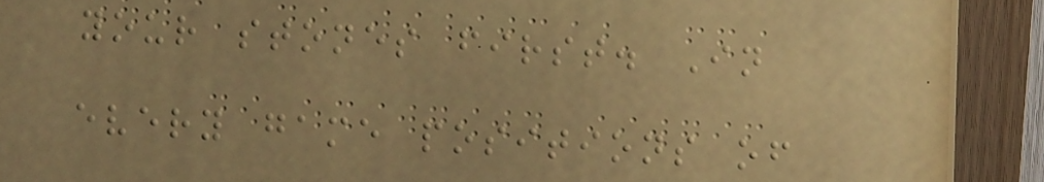your stones first. In
every game positions of
